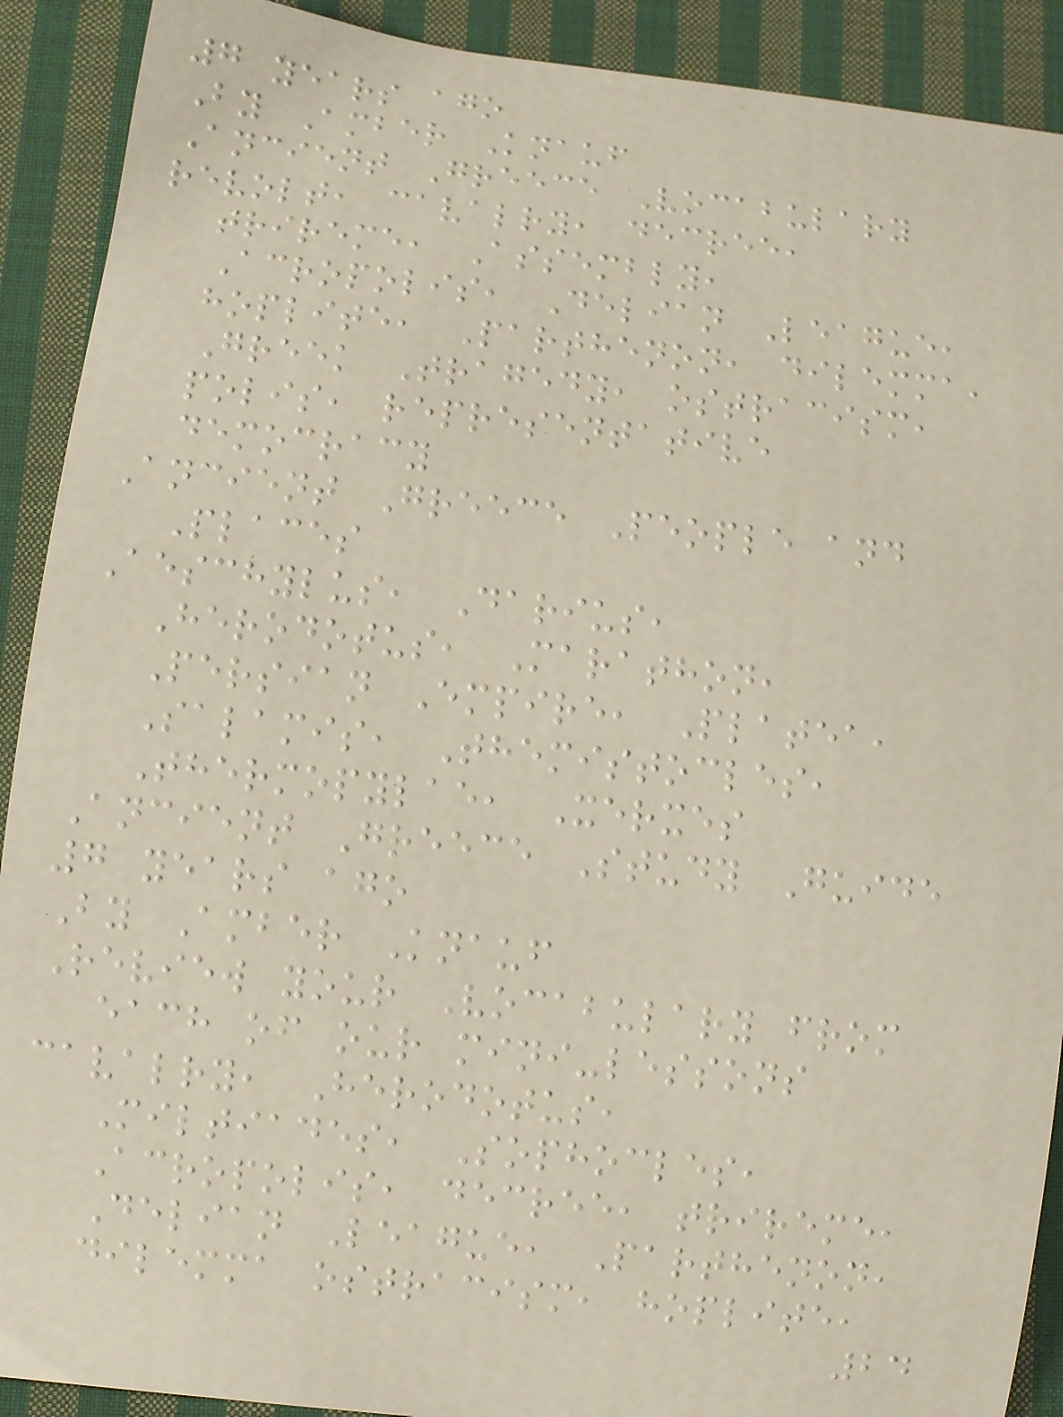7 years ago
By Amber Knauf
Ancient Greece Vocabulary
revolt, cavalry, decree,
trireme, Assembly,
Acropolis, Delian League,
hoplite, Parthenon, dilemma,
Greek Tragedy, ostracism,
polis, representative
democracy
Ancient Greece People and
Places
Aeschylus, Darius,
Herodotus, Marathon,
Persian Empire, Platea,
Salamis, Themistocles,
Thermopylae, Xerxes
Ancient Greece Study Guide
7 years ago
By Amber Knauf
Review your Vocabulary from
each of our mini-lessons
cavalry, Herodotus,
Miltiades, Sophocles,
Acropolis, decree, trireme,
Delian League, Parthenon,
dilemma ostracism, hoplite,
24
